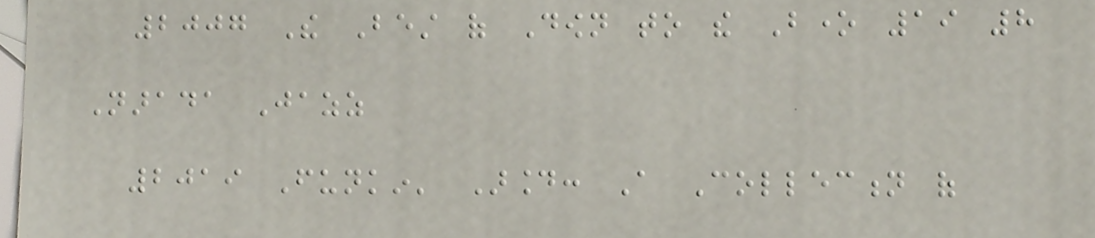2007 The Best of Down to the Bone 19 8
Narada Jazz
2019 Funkin' Around: A Collection of
